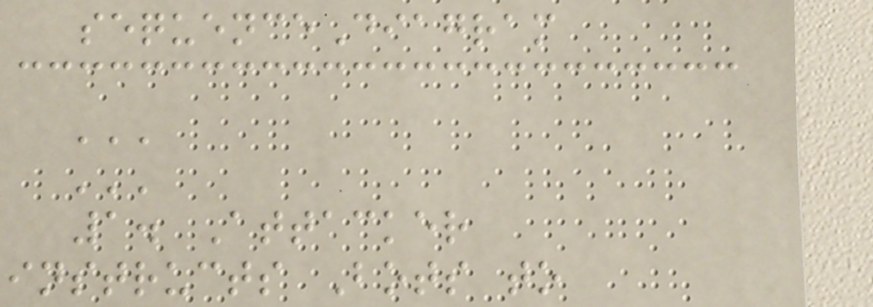sequenceDiagram
'''
'''
1. Attacker
instructs Bots to
